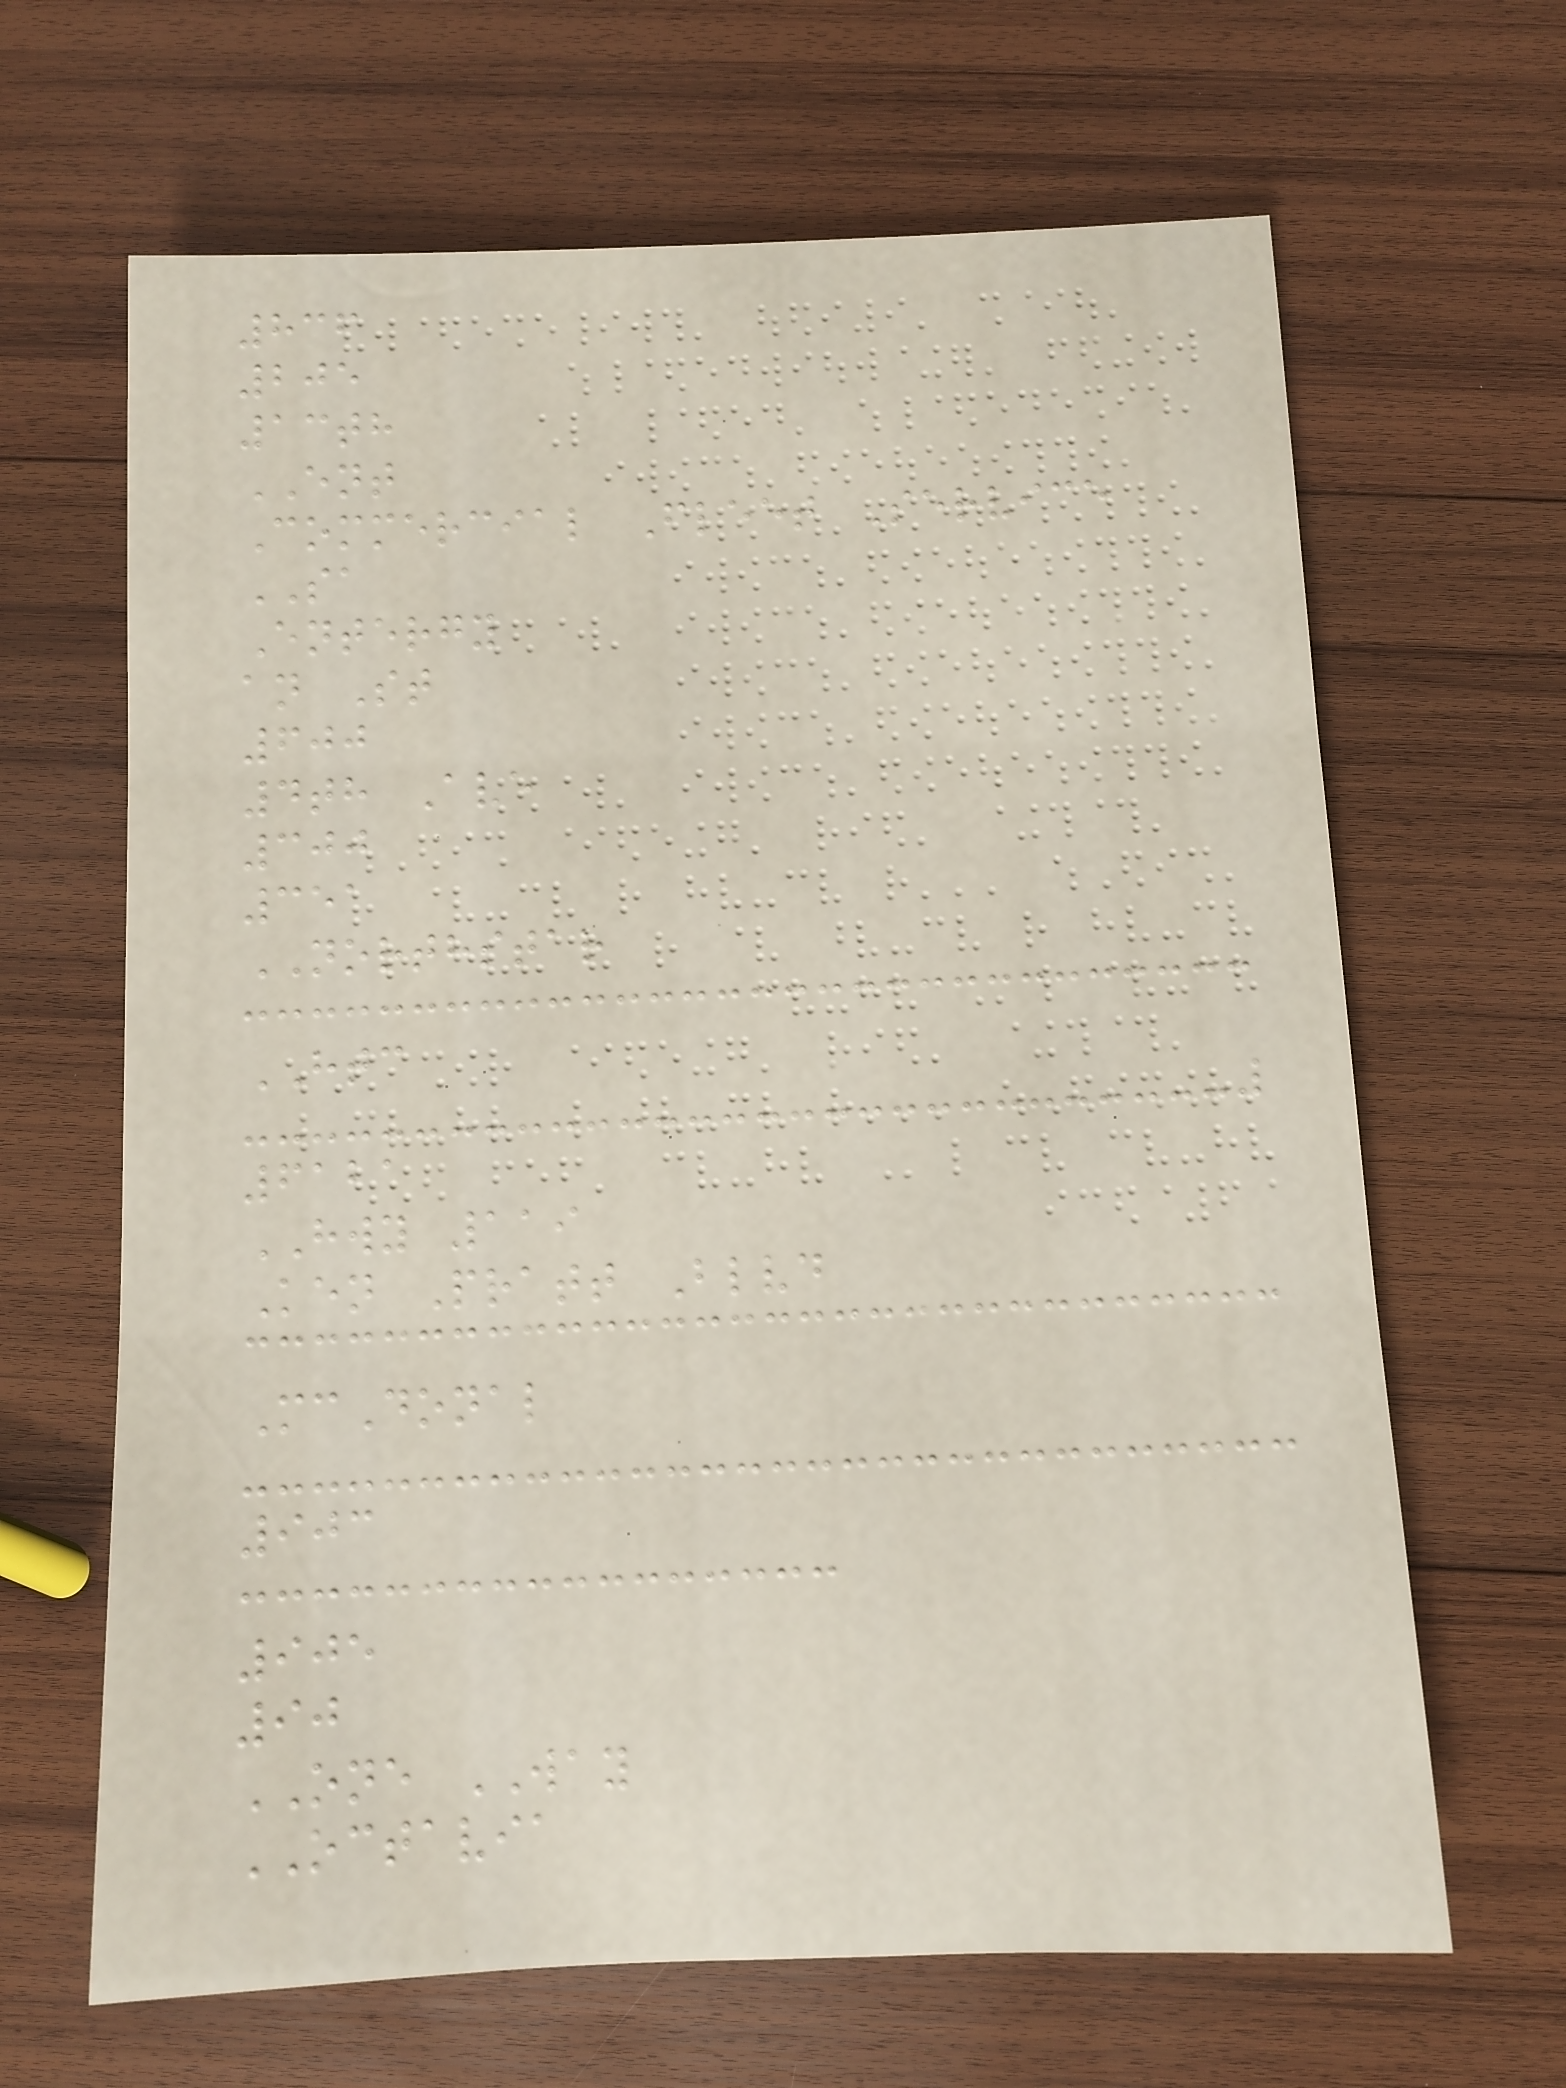836
205
13th
ENT
Commercial Fleet Service
SA
Entergy
an St
600
4th Ave
300
351
NORTHSTAR
HTC
6121
HWY 119
Ken Pratt Blvd
McDonal
903
905
90
ONE WAY
OCTAVIA
